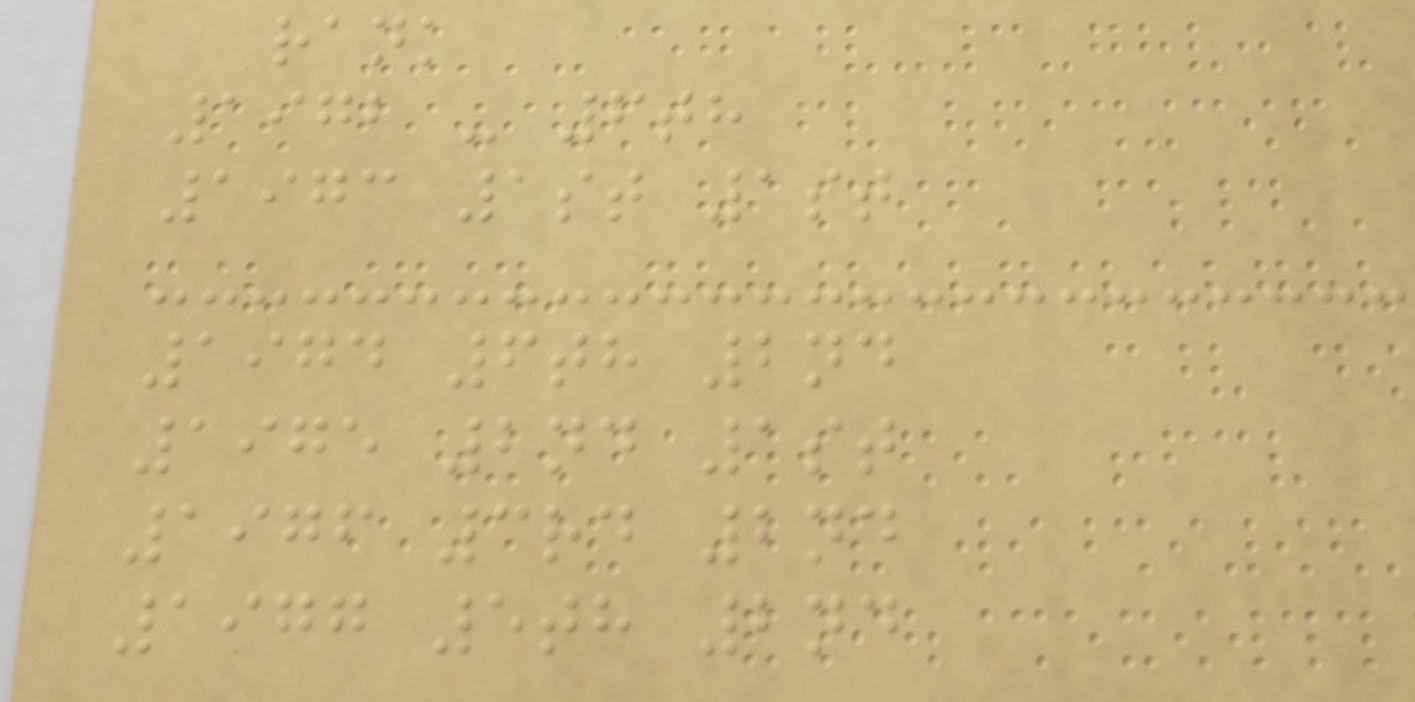rank
1972 - 6th
1973 1st 1st
1974 6th 2nd
1975 2nd 1st
1976 3rd 2nd
1977 5th 2nd
